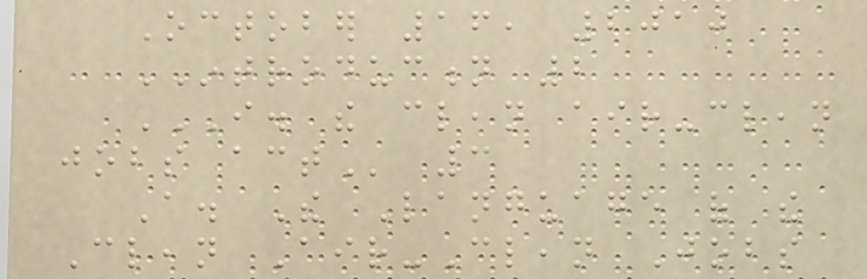October 16, 2010
INTRODUCTION 2
I. THE CLEAN AIR-CLEAN
JOBS ACT 3
A. The Language of the
Clean Air-Clean Jobs
